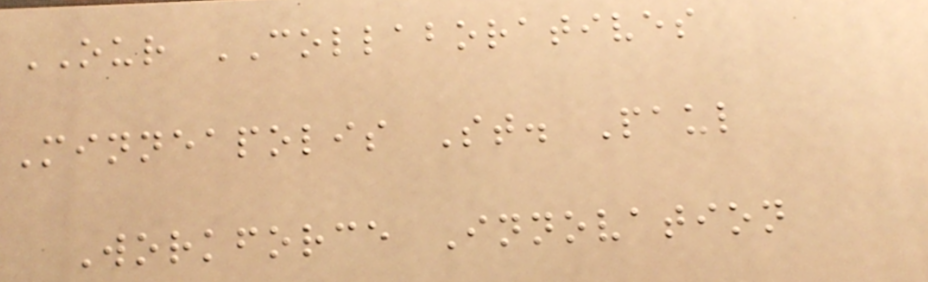OUR COLLABORATIVES
Minneapolis St. Paul
Workforce Innovation
